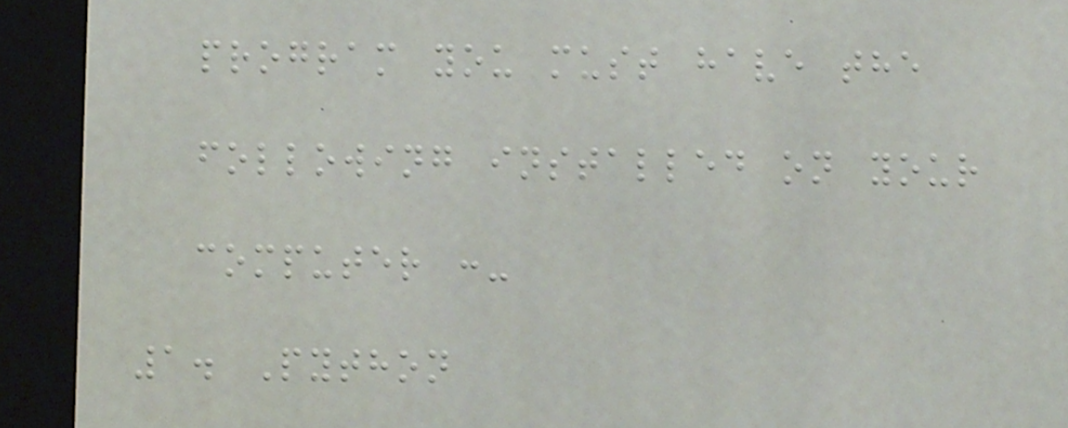program you must have the
following installed on your
computer :-
1. Python
